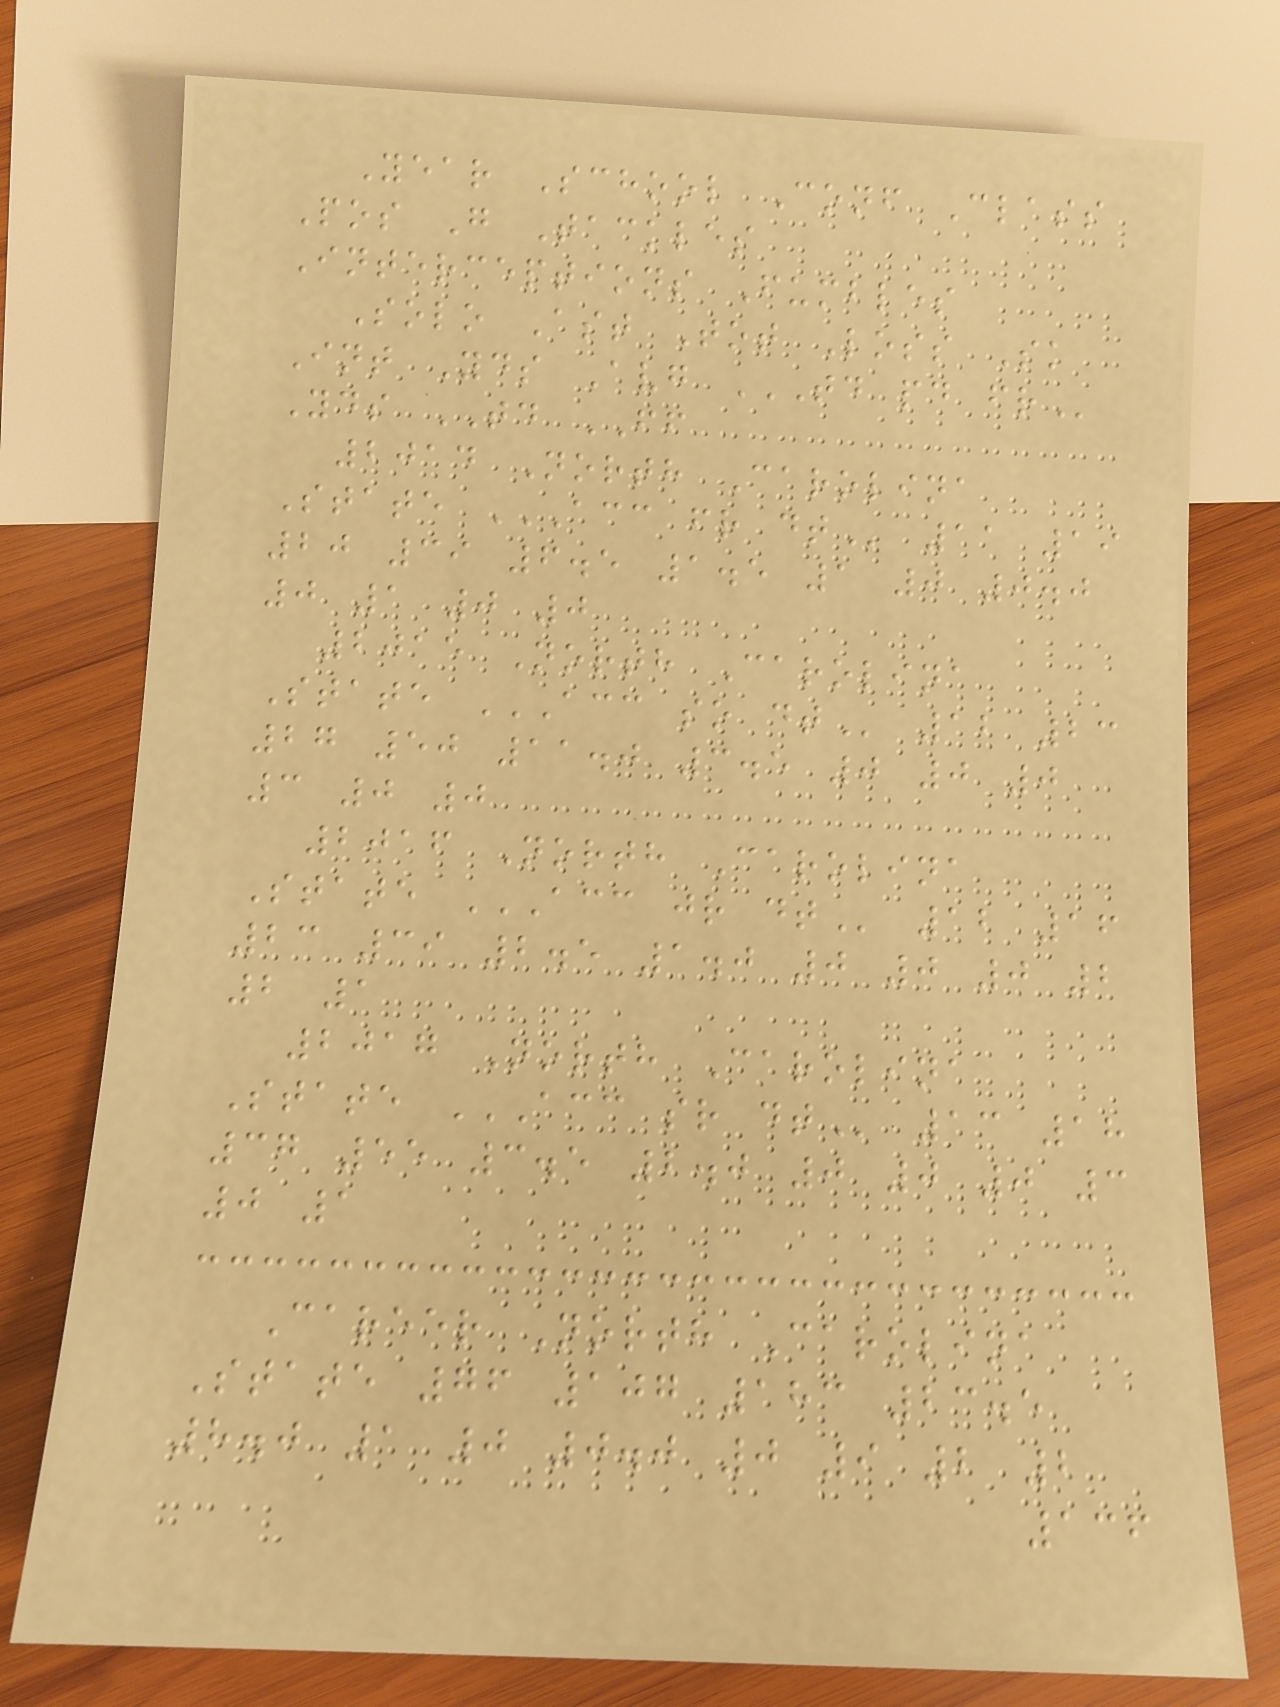Year School Conf Class
Pos G Tackles
Interceptions Fumbles
Solo Ast Tot Loss Sk
Int Yds Avg TD PD FR
Yds TD FF
2014 North Carolina
State ACC FR DT 11 19
20 39 6.5 1.5 1 0 0.0
0 1 0 0
2015 North Carolina
State ACC SO DT 12 23
27 50 11.0 3.5 0 0 0
3 0 0
2016 North Carolina
State ACC JR DT 12 16
23 39 2.5 1.0 0 0 0 2
2 1
2017 North Carolina
State ACC SR DT 13 18
37 55 3.5 2.0 0 0 0 3
0 1
Career North Carolina
State 76 107 183 23.5
8.0 1 0 0.0 0 9 2 2
136
